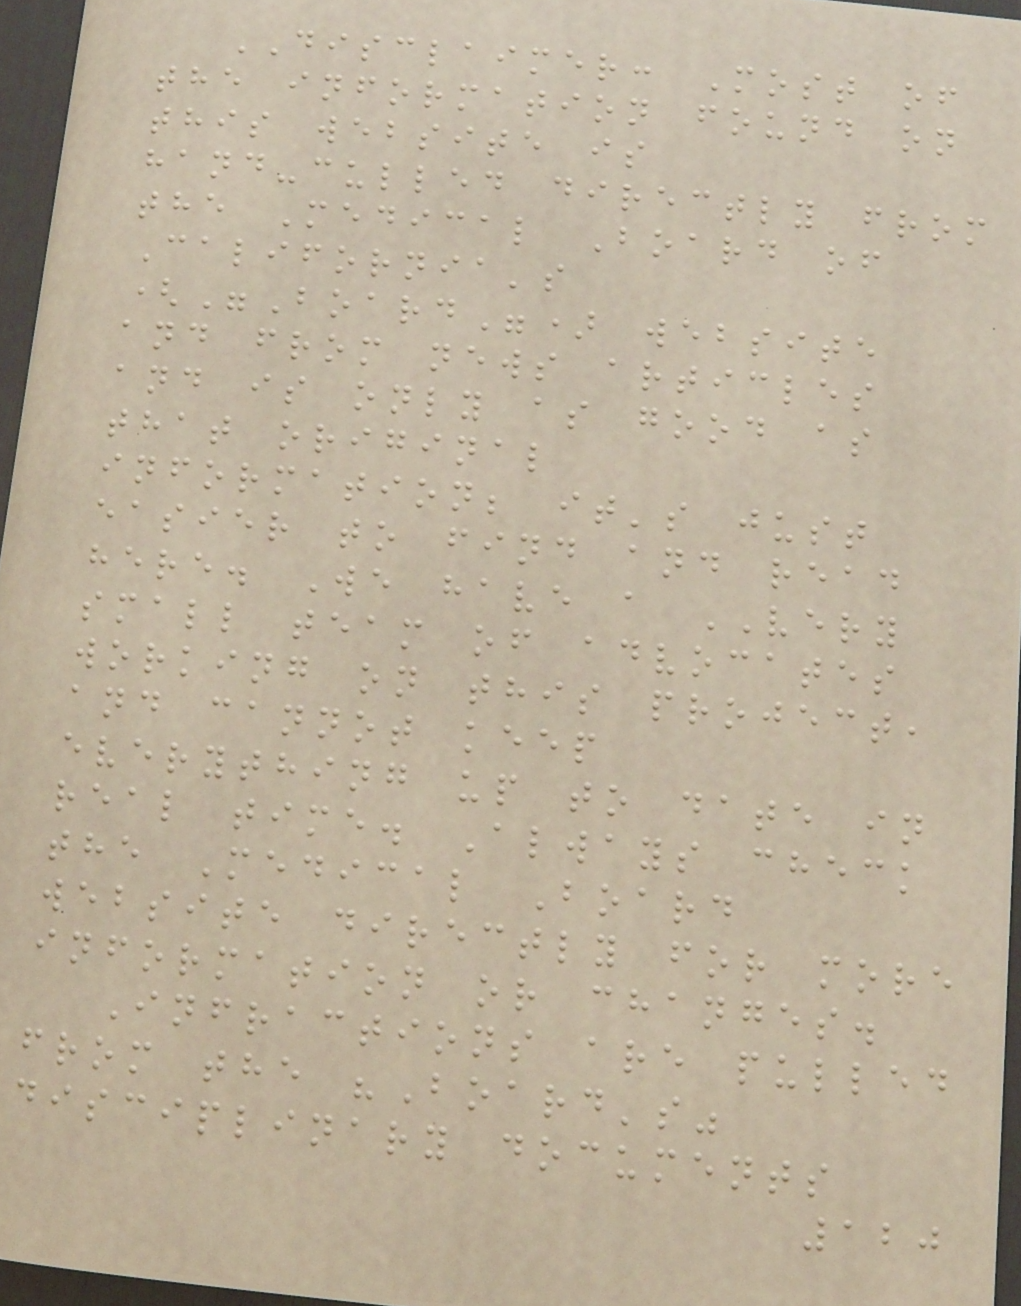DISCLAIMER: Most of
the information found on
this website is
hand-culled directly from
the Medical Board of
California's
("Board") website
and from news articles
and is only as good as
that original
information; it's just
easier to find and read
here. We have a VERY
small team of advocates
working on this project,
and cannot keep
everything up to date in
real time. Always check
the Medical Board
website directly for more
information or changes.
Infractions are pulled
from the "Board's"
disciplinary documents
120
